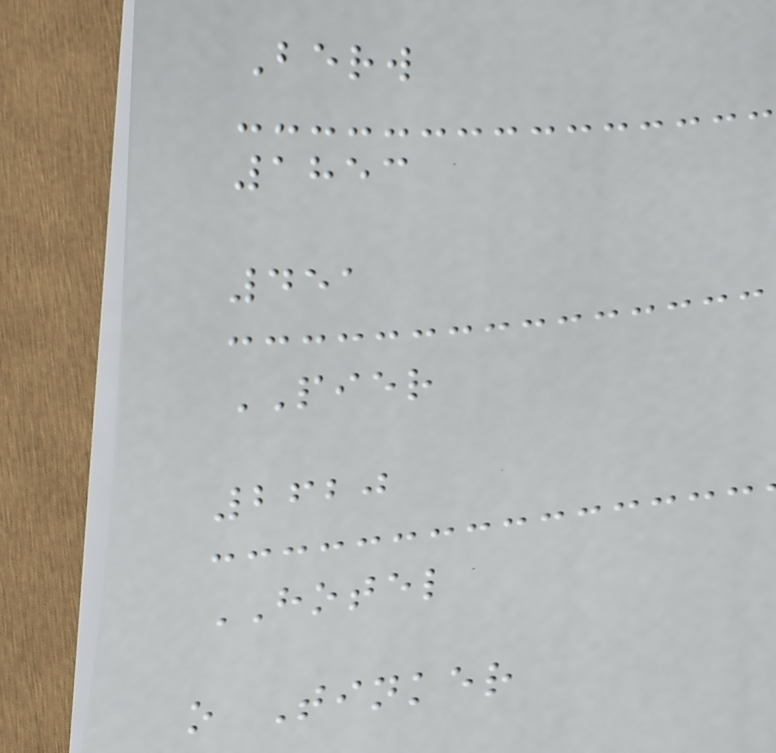Berw
1853
451
PIER
2620
HOTEL
o Tinker
